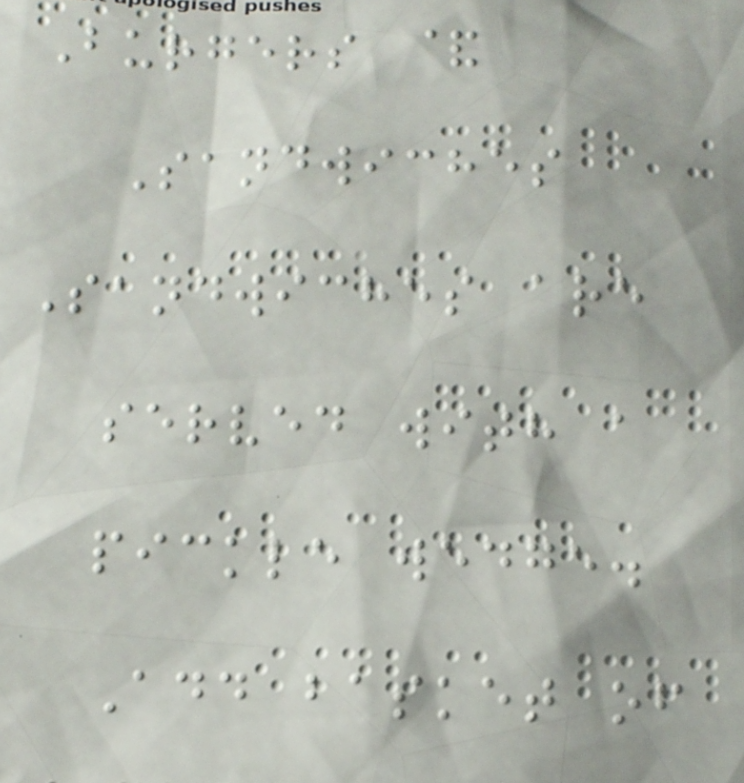Burgers &
Sandwiches
Sandwiches are
served with a
pickle wedge.
Add basket of
